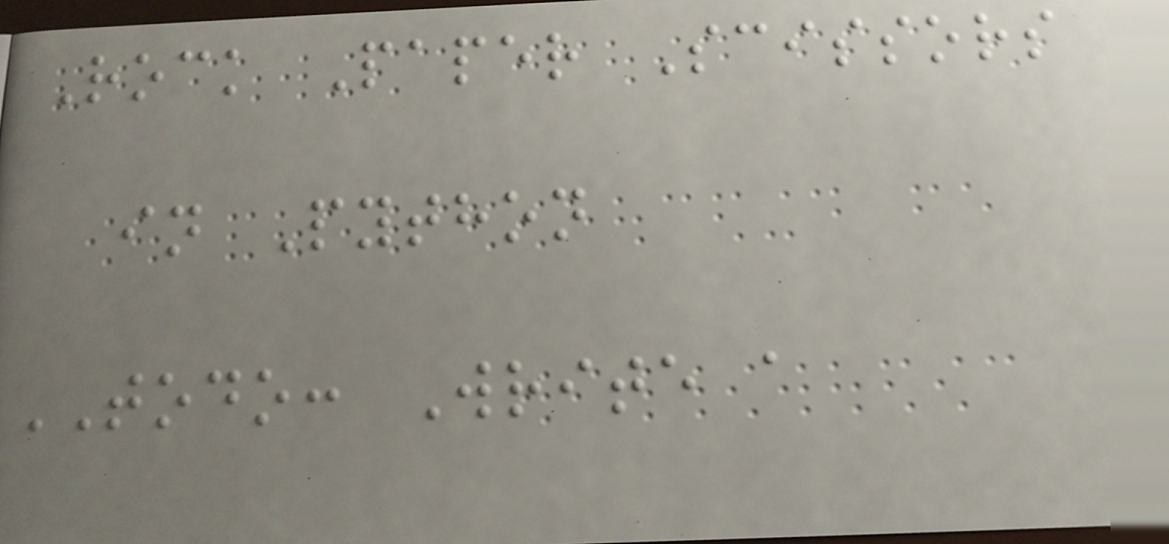Rock Paper Scissors
in Python
TODO: Write a
